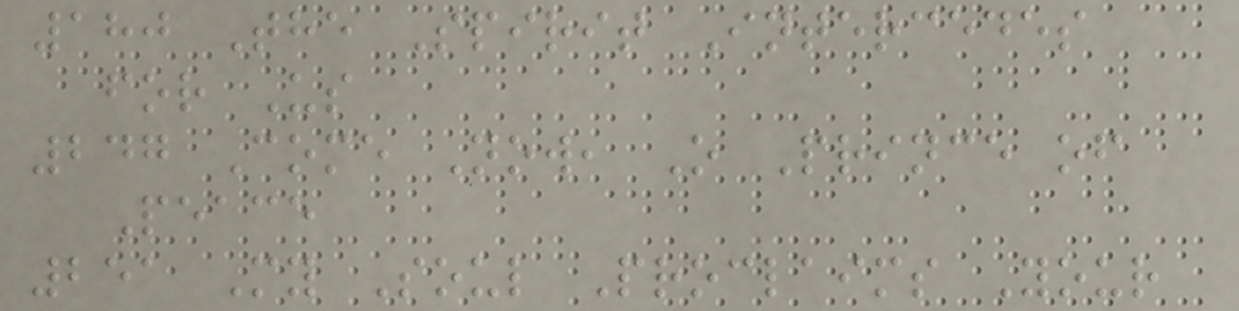180 The Spirit Intercedes
for Us
247 Come Now, O Prince of
Peace
251 My Soul Proclaims Your
